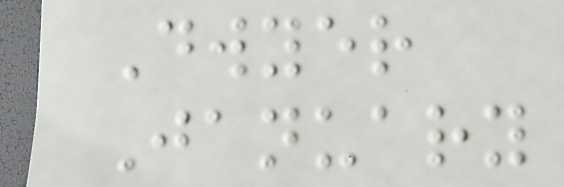Dwyer
January
